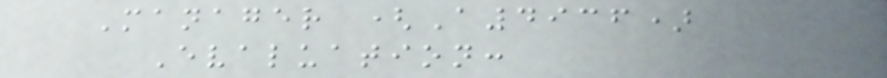Manager (A4936)
Evaluation:
